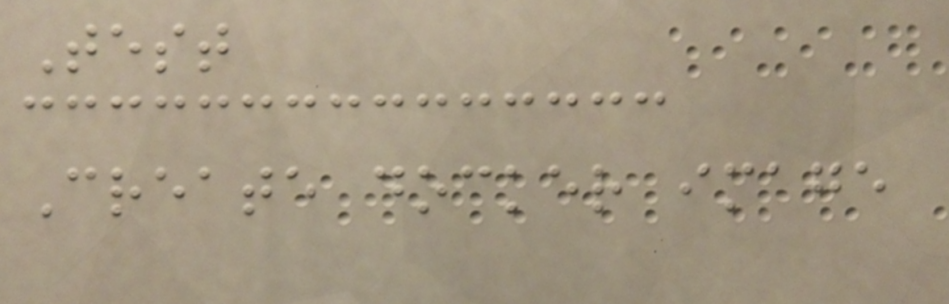Test
Create docker image
